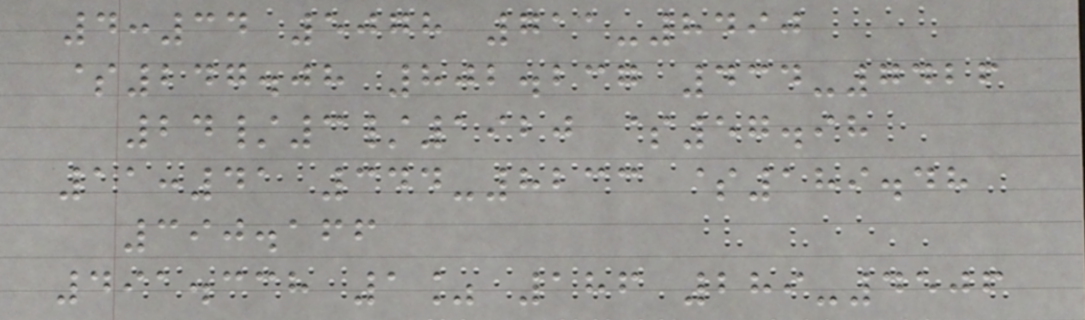4:34 5078 711-8490
$247.08 802.237 434-7426
24/3/1920 $57.98
11:41 344-8233 $189.48
390.166
491.338 1% 186 289-4506
